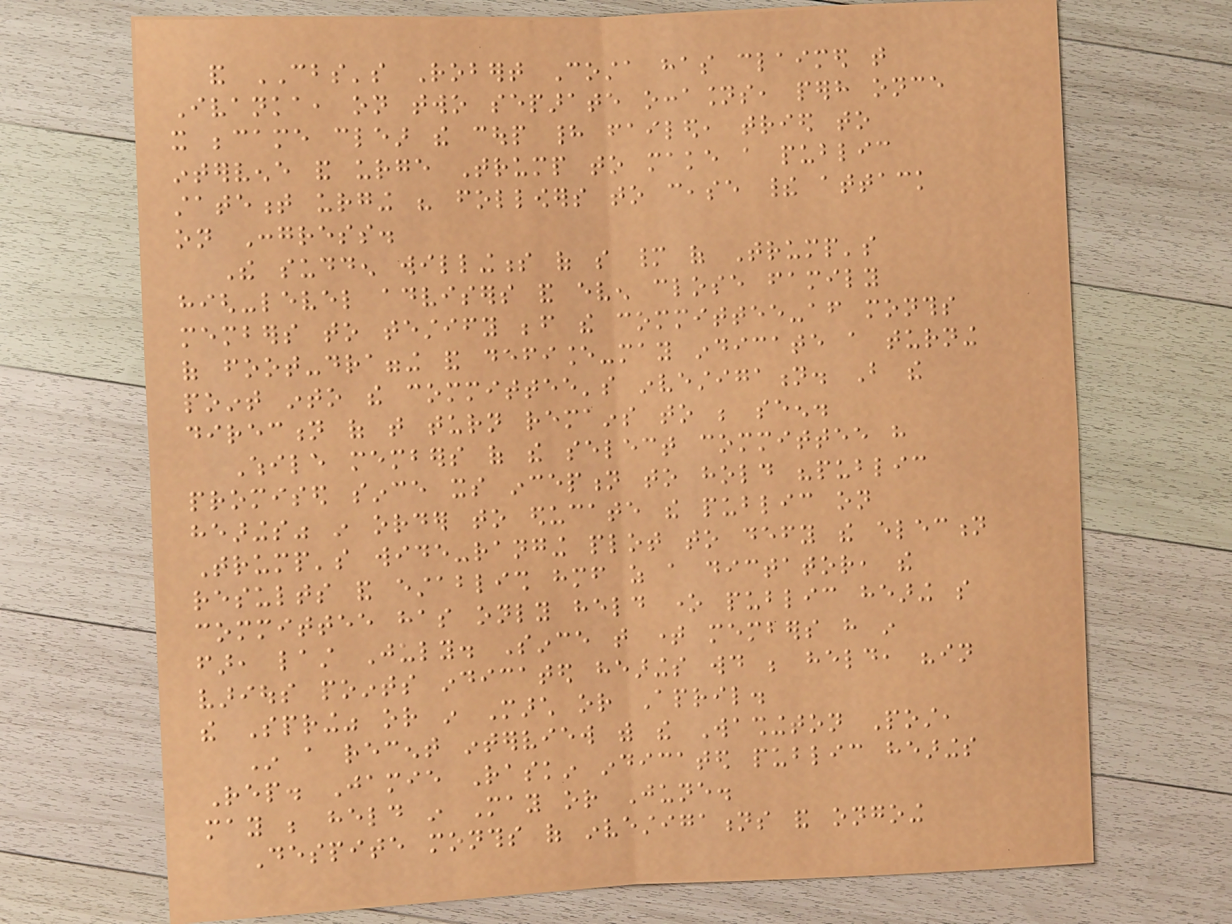and CBS's Robert Costa has claimed that
Ivanka, on two separate occasions, perhaps once
it became clear the coup had failed, tried to
intervene and urge Trump to make a public
statement urging his followers to cease their attack
on Congress.
The sudden willingness of so many of Trump's
high-level advisers and even close family
members to testify before the committee-after months
of foot-dragging and defiance-may indicate a turning
point into the committee's investigation. But the
direction of that turn remains to be seen.
While members of the select committee have
promised since its inception to hold "public
hearings" in order to educate the public on
Trump's wide-ranging plot to defy the election
results and establish himself as a dictator, the
committee has only held one public hearing so
far, last July. Since that time members have in
various points indicated hearings would be held, "in
the Spring" or in March or April.
In a recent interview with the Washington Post,
Rep. Jamie Raskin indicated public hearings
may be held in May or June.
Despite months of investigations and ongoing
